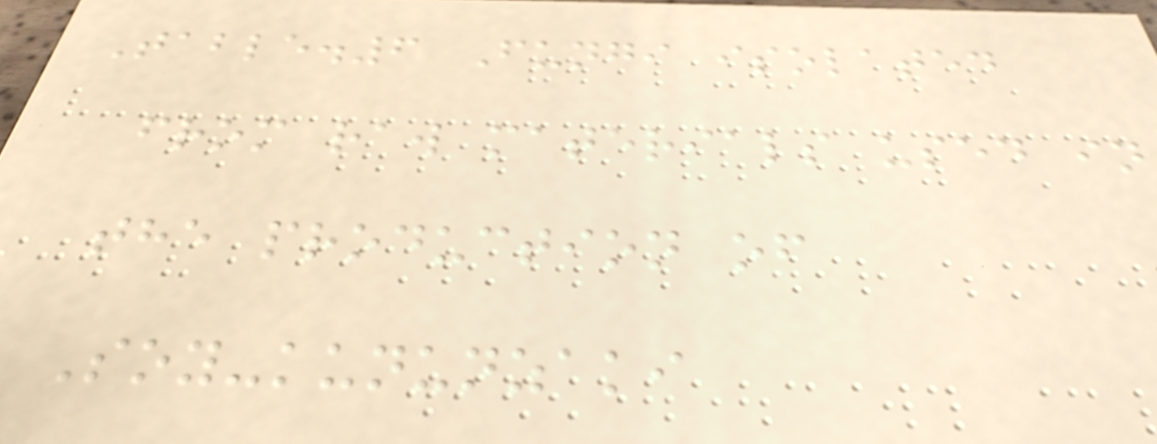Table.6 Fungi isolated
from raw materials used in
the production of
Soy-kununzaki
